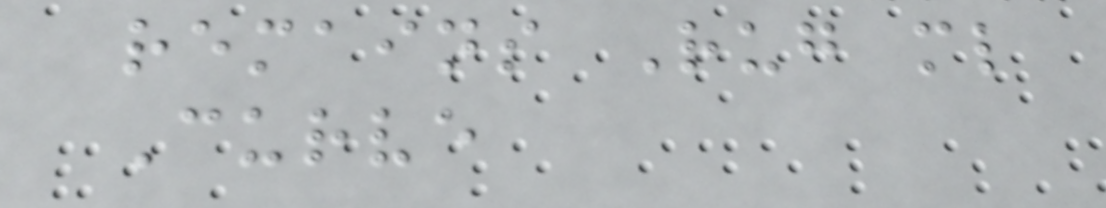remains Rug ml
Curve
